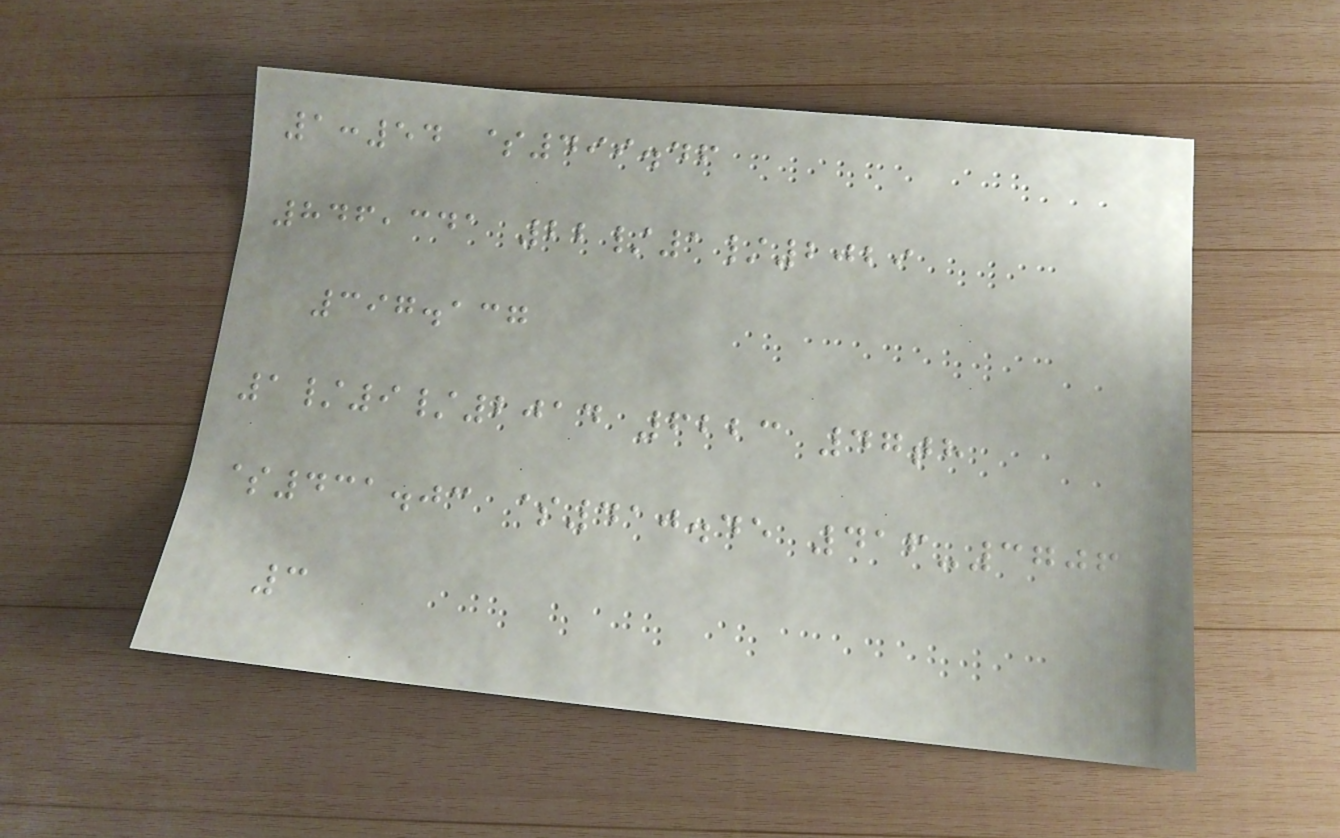1:54 $499.46
846,341 22/1/2029
397.137
1/9/2014 6223 47th
$431.03 $410.45 416-3706
3
